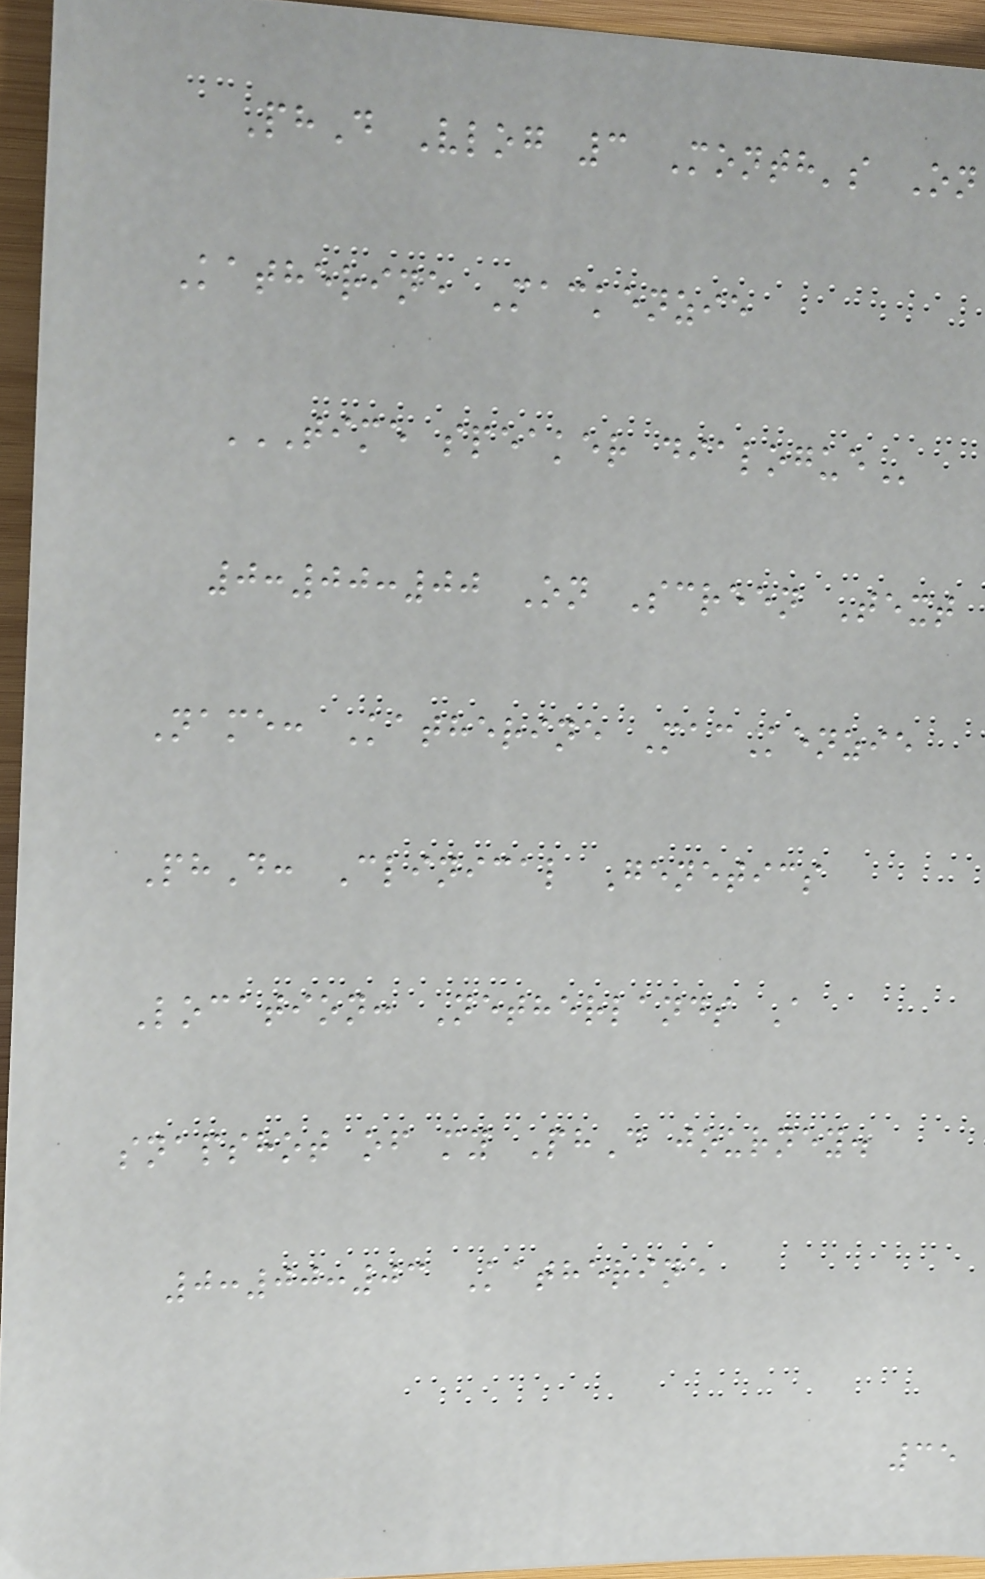PhD Vlog 3 Month's On
Katherine Mackenzie
TIME SPEAKER DIALOGUE
0:00:00 On Screen Text
Name: Katherine MacKenzie
PhD: Clinical Genetics
Location: Netherlands A
snapshot of my PhD journey.
0:00:03 Katherine
35
